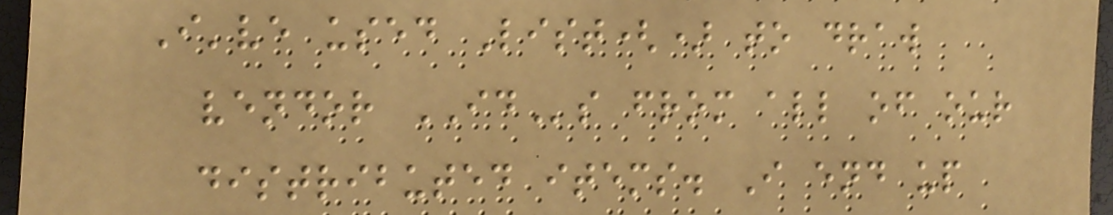I've used List() to draw
vendor IDs from all of our
distributed items. I end up
